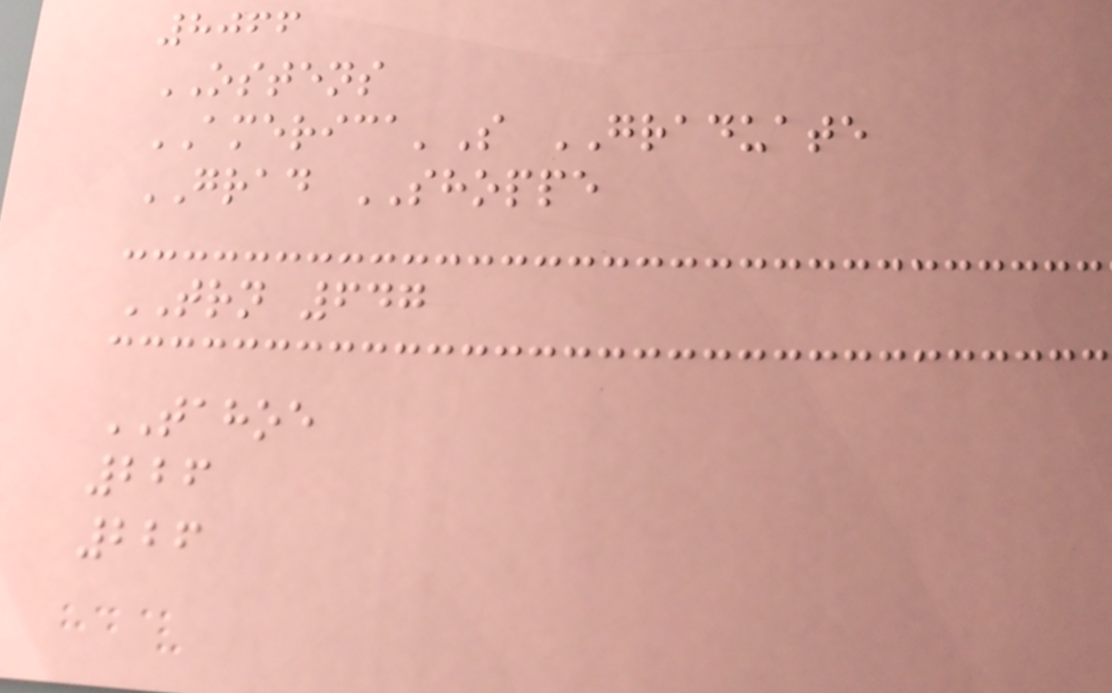8066
OSTENS
AMERICA'S GRADUATE
GRAD SHOPPE
TRN 647
TAHOE
226
226
